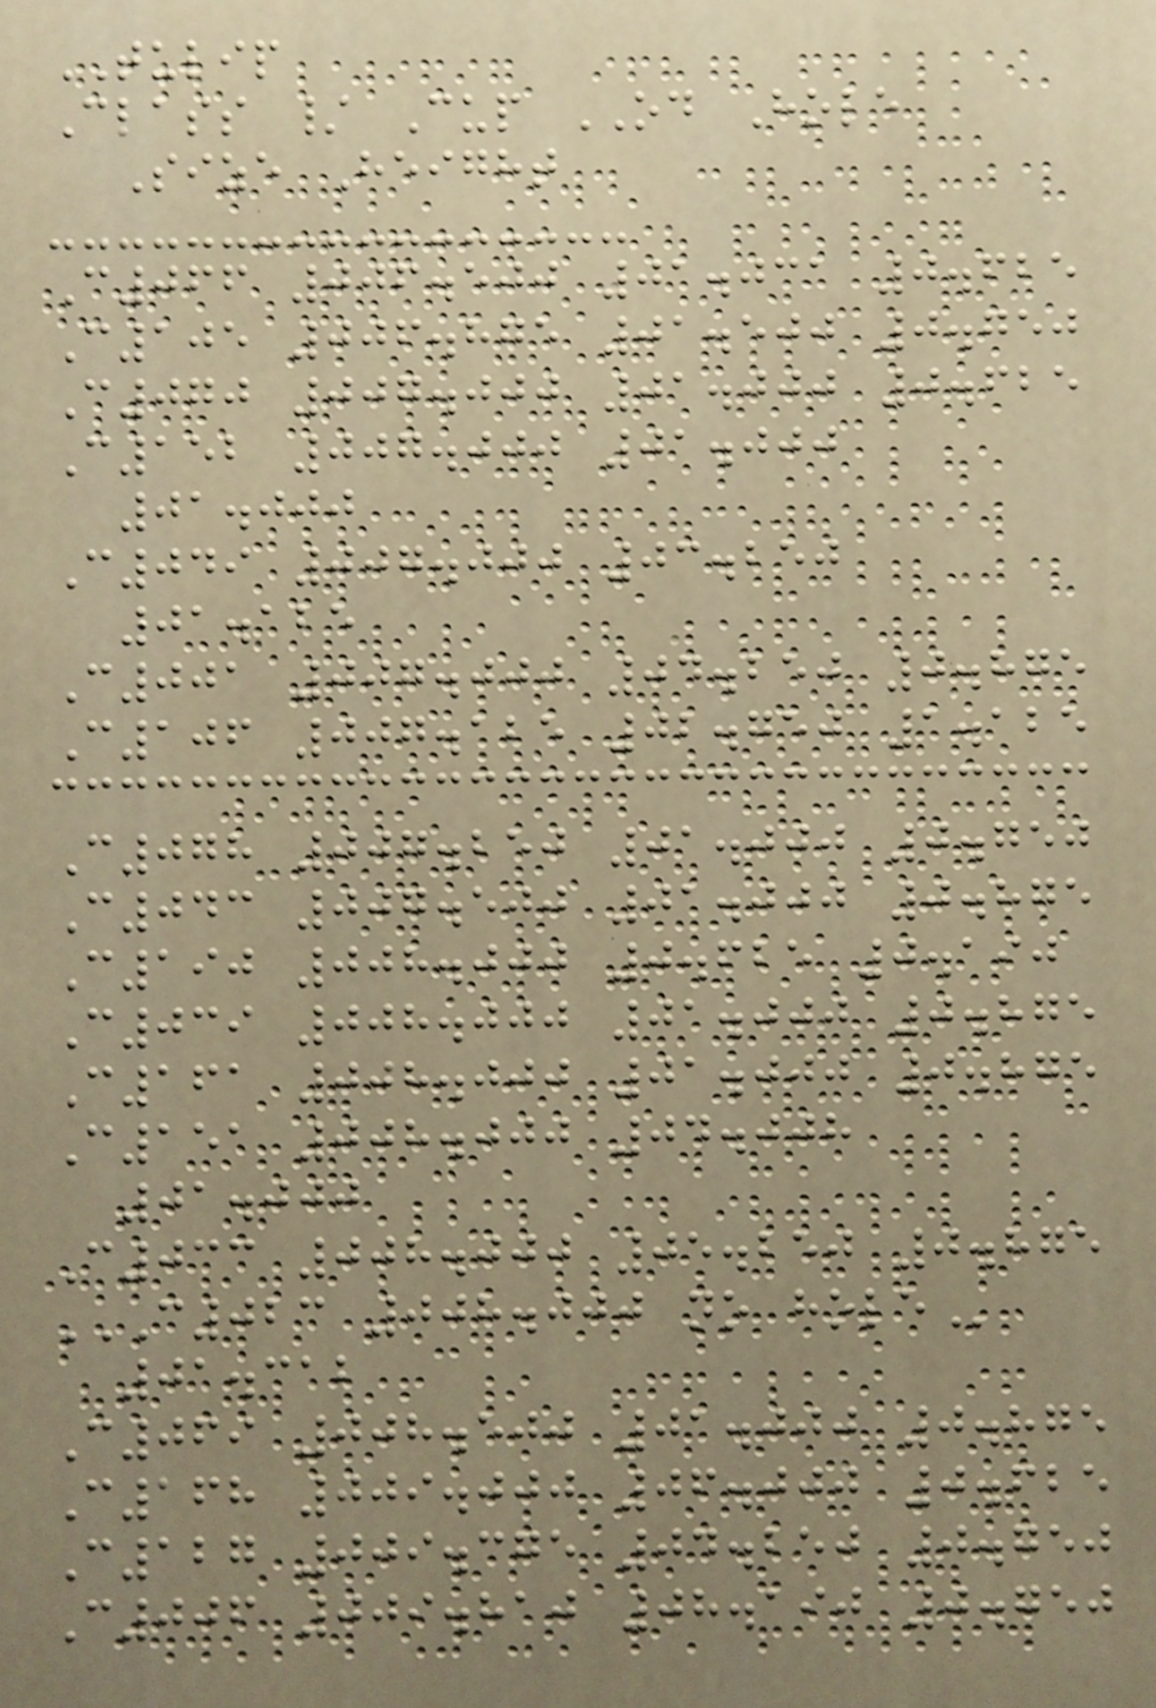TULIP
Class / Cup OD Hole
Size Height
C066 006.500 01.031 0.625
C105 006.875 01.500 0.750
C070 007.000 01.000 0.625
C152 007.000 01.000
01.000
C049 007.000 03.250
01.125
C001 007.000 04.250 0.875
C106 007.125 02.750 1.125
C078 007.250 01.000 0.750
C043 007.500 01.000 0.875
C190 008.000 0.625 0.190
C039 008.000 01.000 0.875
C161 008.000 01.000 0.875
C151 008.000 04.008
01.000
C033 008.000 05.250 0.875
C023 008.000 NO HOLE
01.312
C069 008.500 01.000 0.875
C168 009.000 06.000 0.625
C127 009.375 04.250 0.750
C006 009.810 08.190 0.750
